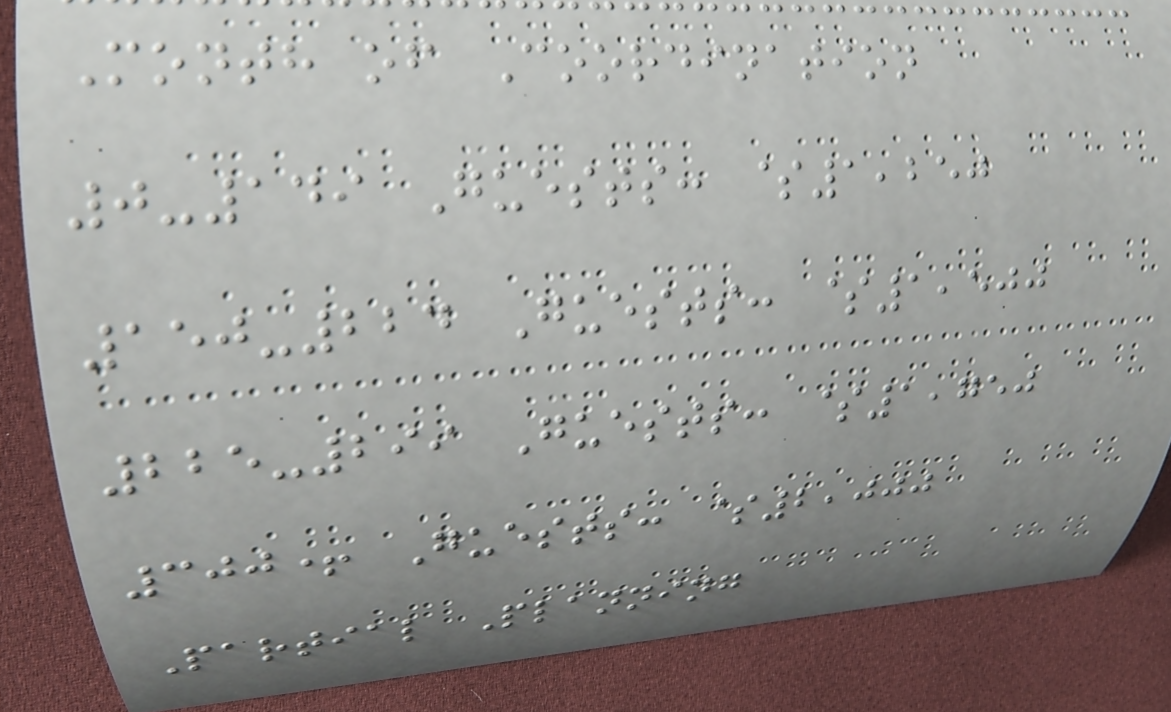Month of Coordination
0-149 Guests: $1,250
150-224 Guests: $1,500
225-299 Guests: $1,750
300+ Guests: $2,000
Partial Planning
